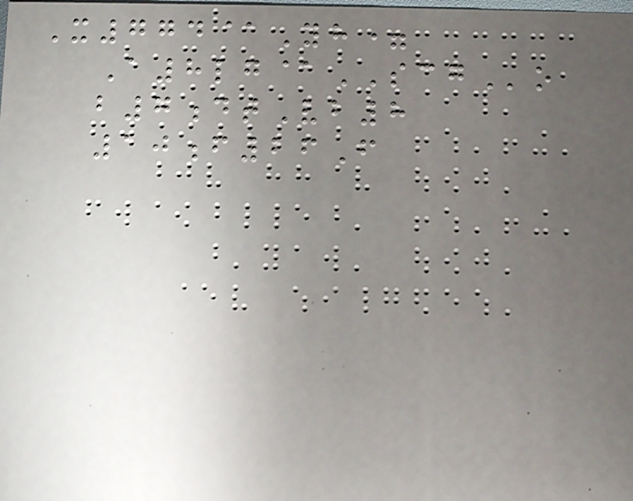X774@Yh=
A8lg@SCGo
b7dtVb8
10f26F
